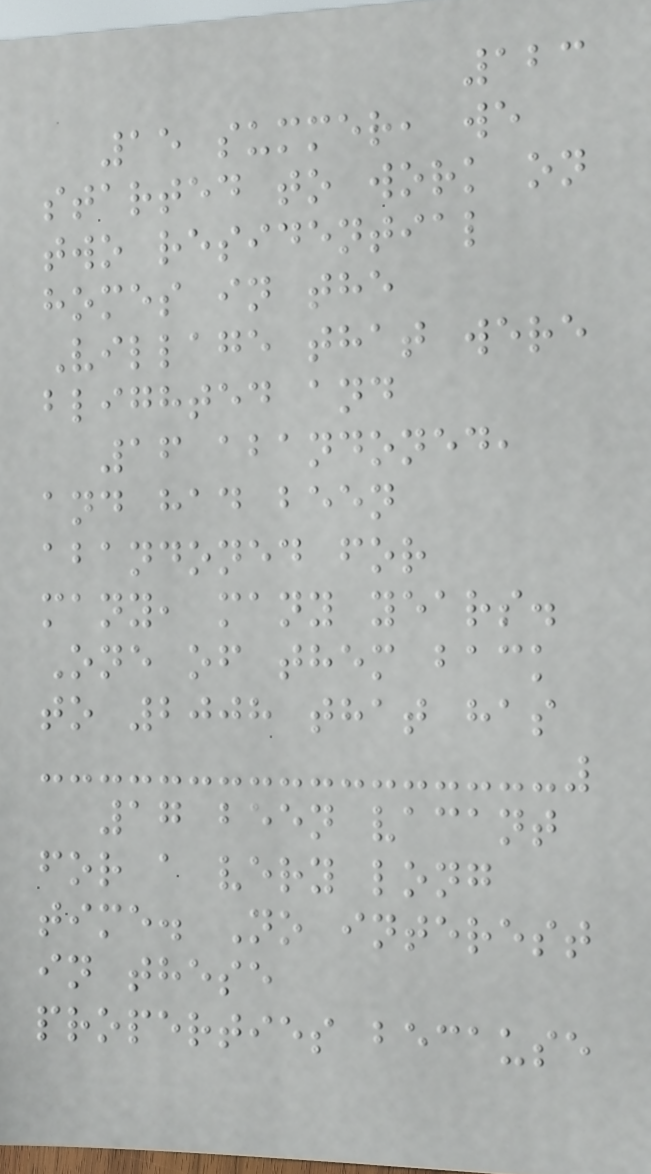123
15 summer, we
started to work on
two residential
homes in the
Village that were
blighted and
16 abandoned,
and had been
abandoned for
many, many years.
One of them back
to 2008 that has
17 been vacant
for a very long
time. No interest
in these
properties because
